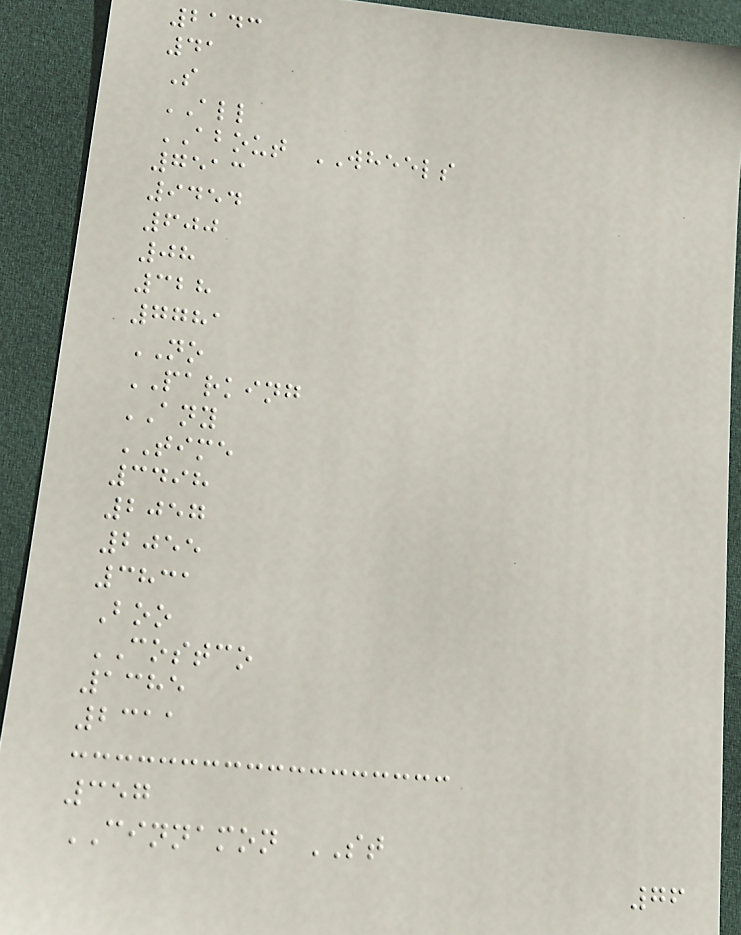2143
41
S
ALL
ABOUT WHEELS
7513
9454
600
08
328
7781
NO
PARKING
ANY
TIME
3498
2057
2055
3831
Boo
COSTCO
1385
2311
357
CINNAMON ST
76
